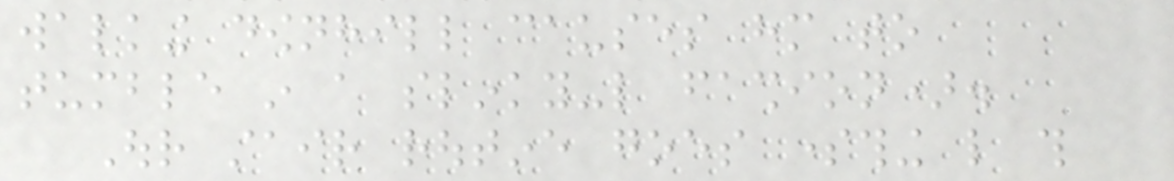walking downhill causes him to
tumble in a slinky-like fashion).
Our stair routine goes something like this
